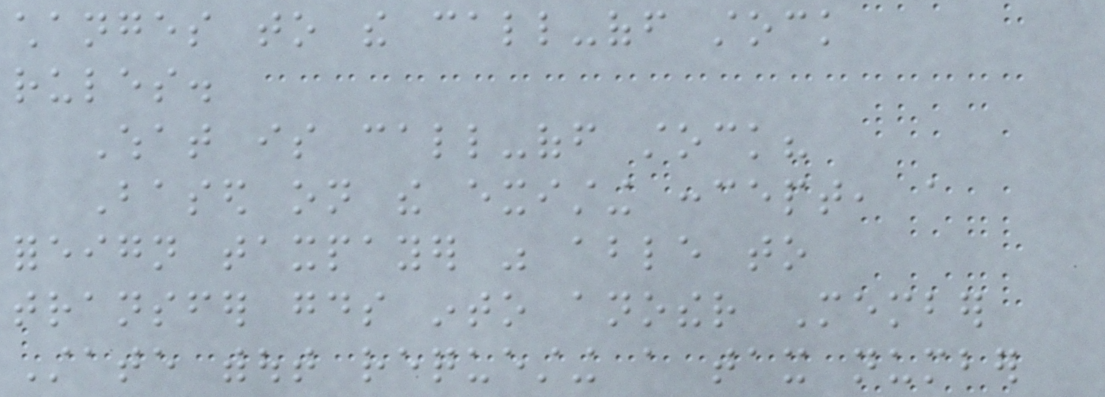changes to the call-off stock
rules.
What is call-off stock?
Based on the existing concept, a
foreign taxpayer was able to
transfer goods into another Member
State without requesting a tax number
